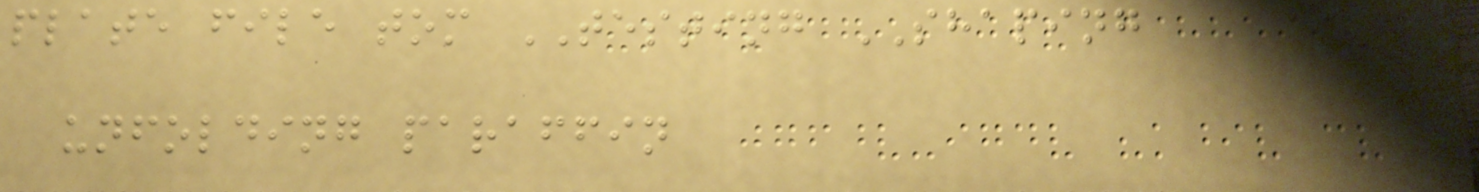plate file tom TESTING SHAPING
unfolding paraffin
